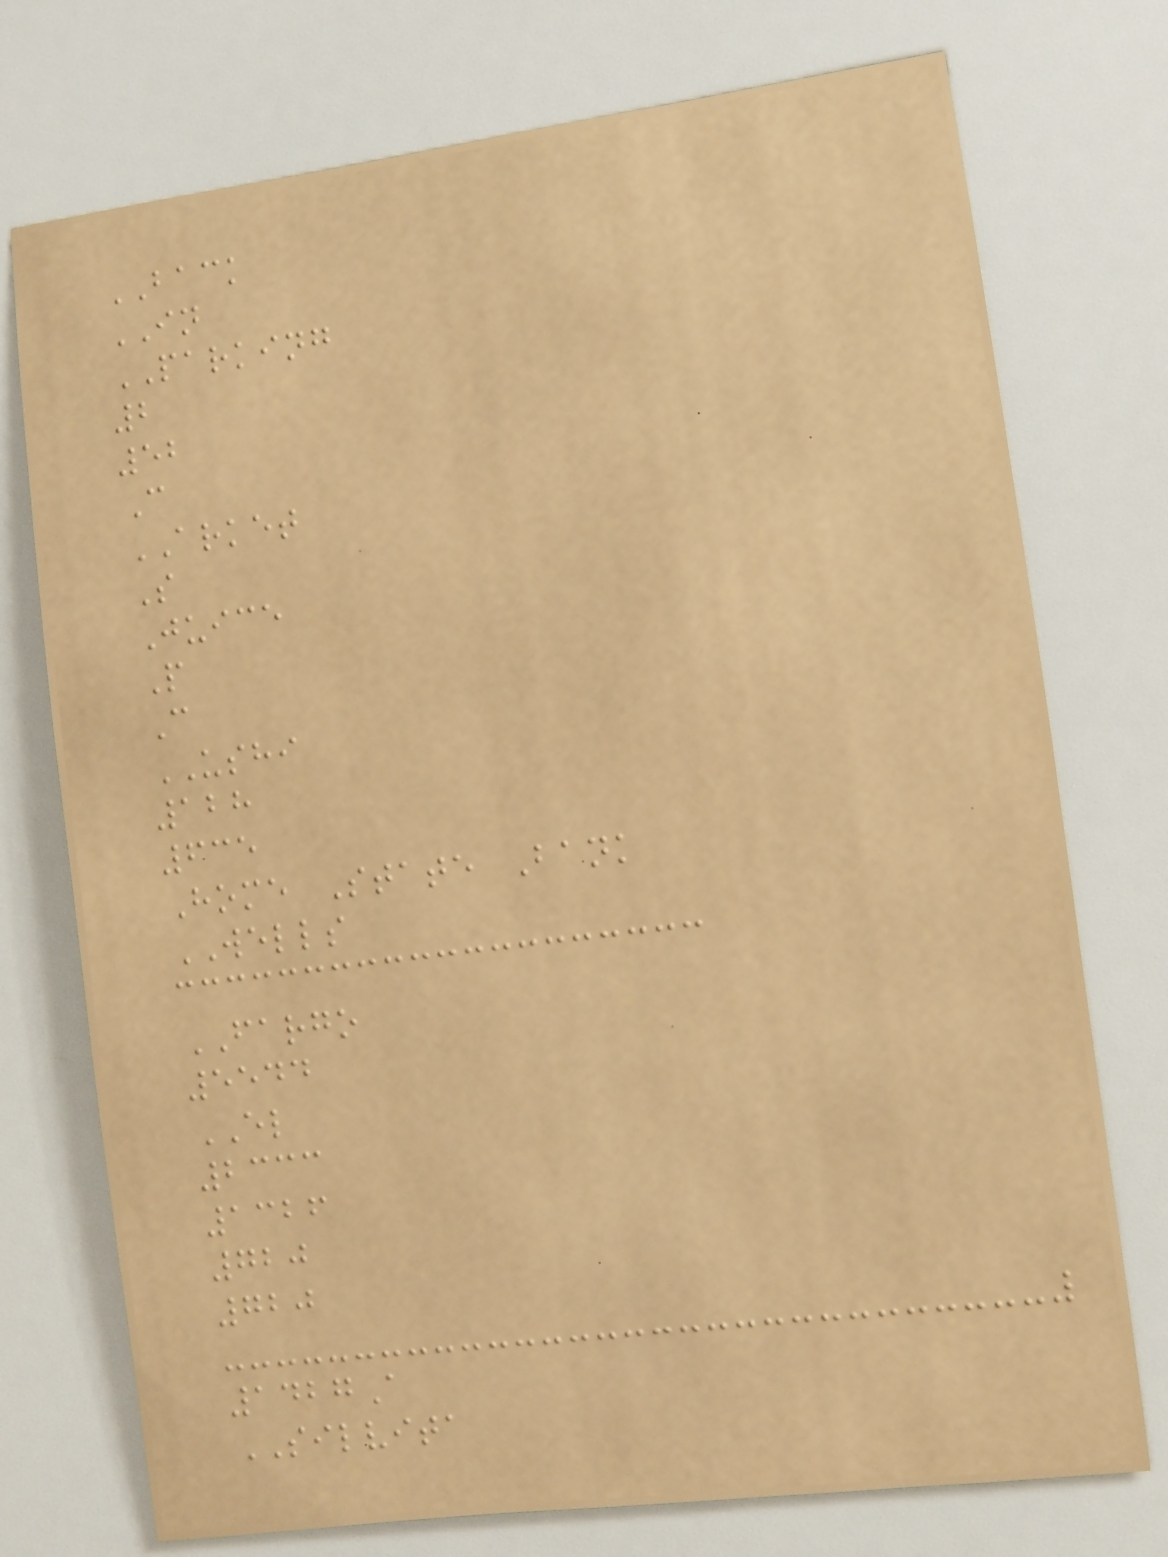BACK
IN
PARKING
2
52
C
ARKET
S
Juice
P
C
USHI
128
635
Home State Bank
WELLS
FARGO
5544
EL
2333
1326
720
720
1427A
SILVITA
